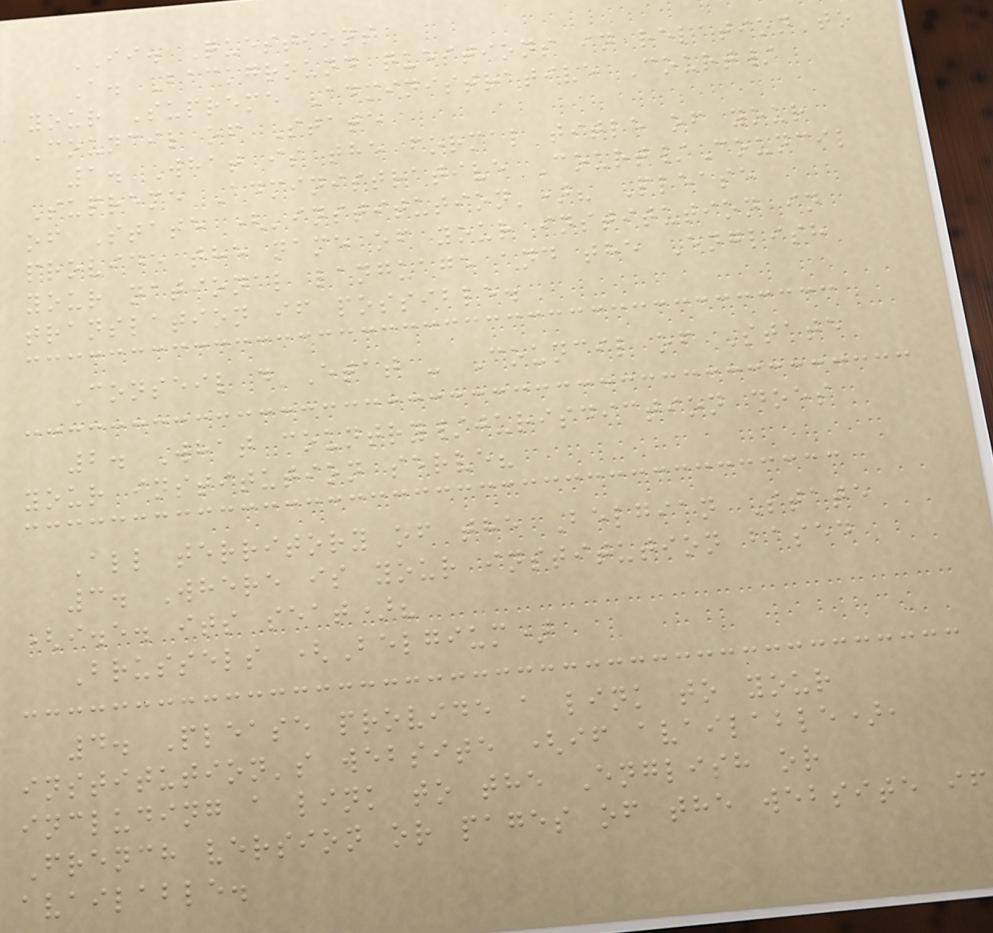II. Questions
A. Background questions in relation to
your Supreme Administrative Court/
Council of State
1. What is the formal title of your
Supreme Administrative Court/Council
of State ('institution')? Please
provide the name of your institution in
your national language and the English
translation if possible.
Conseil d'Etat - Council of State
2. What country/jurisdiction does
your institution serve?
All territory of the Belgian State
3. Where is your institution based
(i.e. its seat)?
Brussels (Belgium)
4. Please provide a link to your
institution's website (if available),
including a link to the English or
French version or pages of the website if
available.
